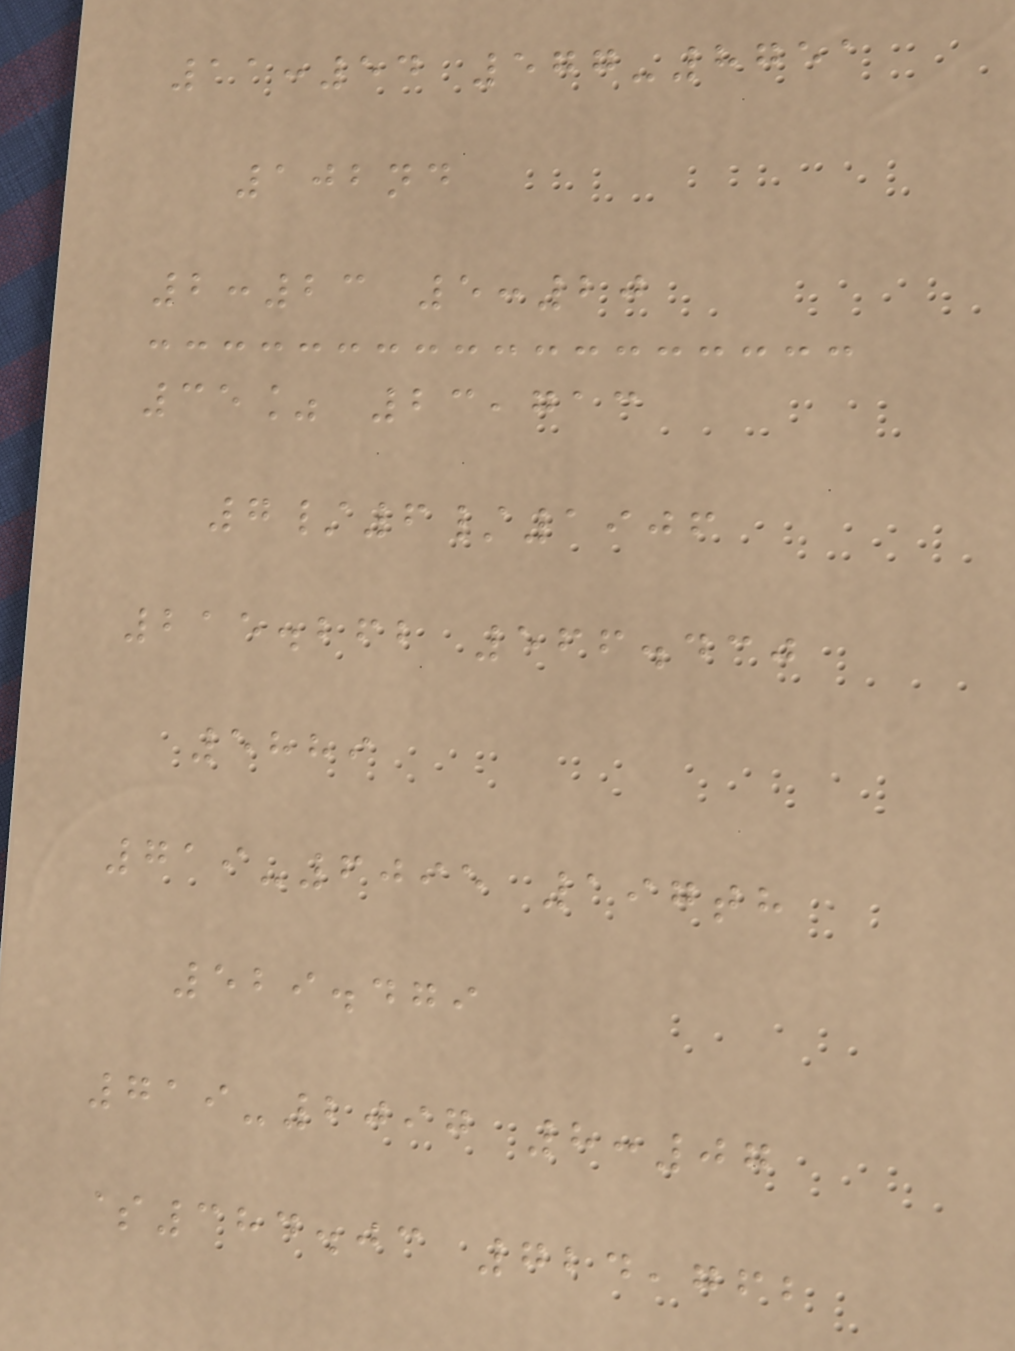11:54 577-8751
102nd
2:23 5:20
35% 23,713
7/6/1906
215.262 566.430
5889
719-6095 197th
529.479
719-2097 8:07
$384.03 724,762
